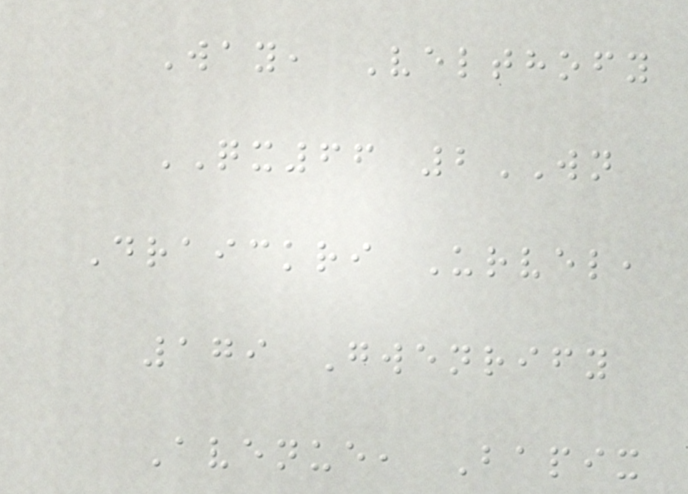Way, Velthofy
QX66 2WN
Draickri Urvel,
179 Gwenrify
Avenue, Bapix
